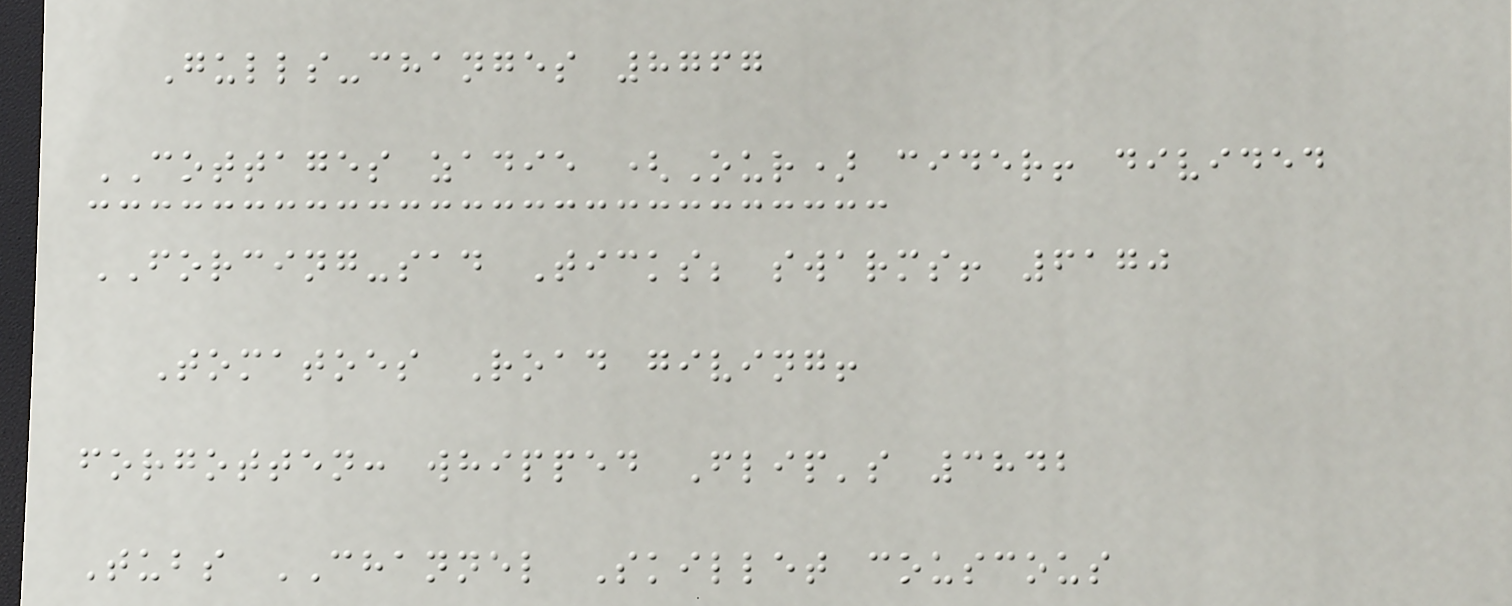Gulls-changes 8767
COTTAGES zadie (Our) cider! divided
FORCING-sad Ticks; swarms! 6170
Tomatoes Road giving!
forgotten: whipped Flip's 3842
Tubs CHANNEL Skillet couscous
